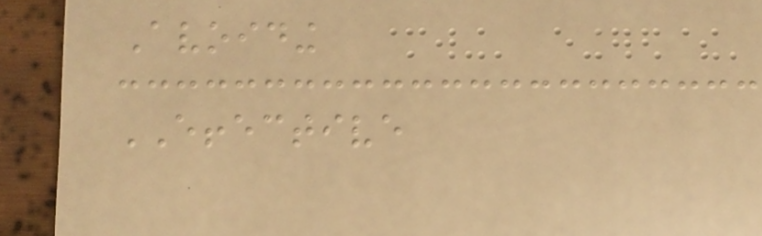Avoiding
EFFECTIVE
